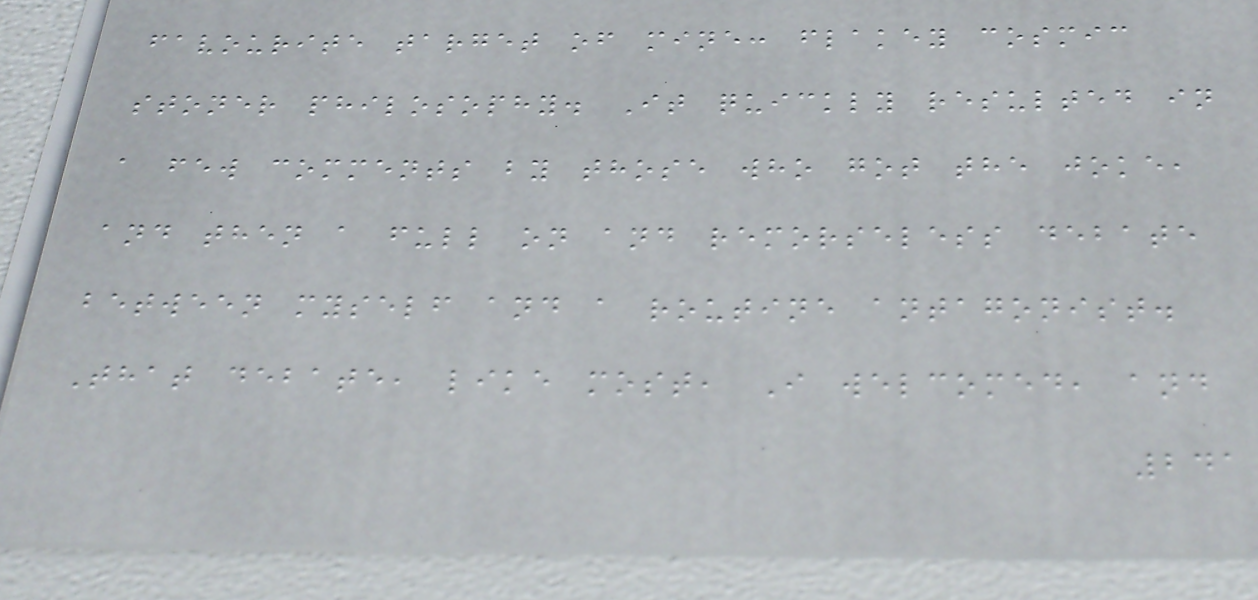favourite target of mine: flakey cosmic
stoner philosophy. It quickly resulted in
a few comments by those who got the joke,
and then a full on and remorseless debate
between myself and a routine antagonist.
That debate, like most, I welcomed, and
241
